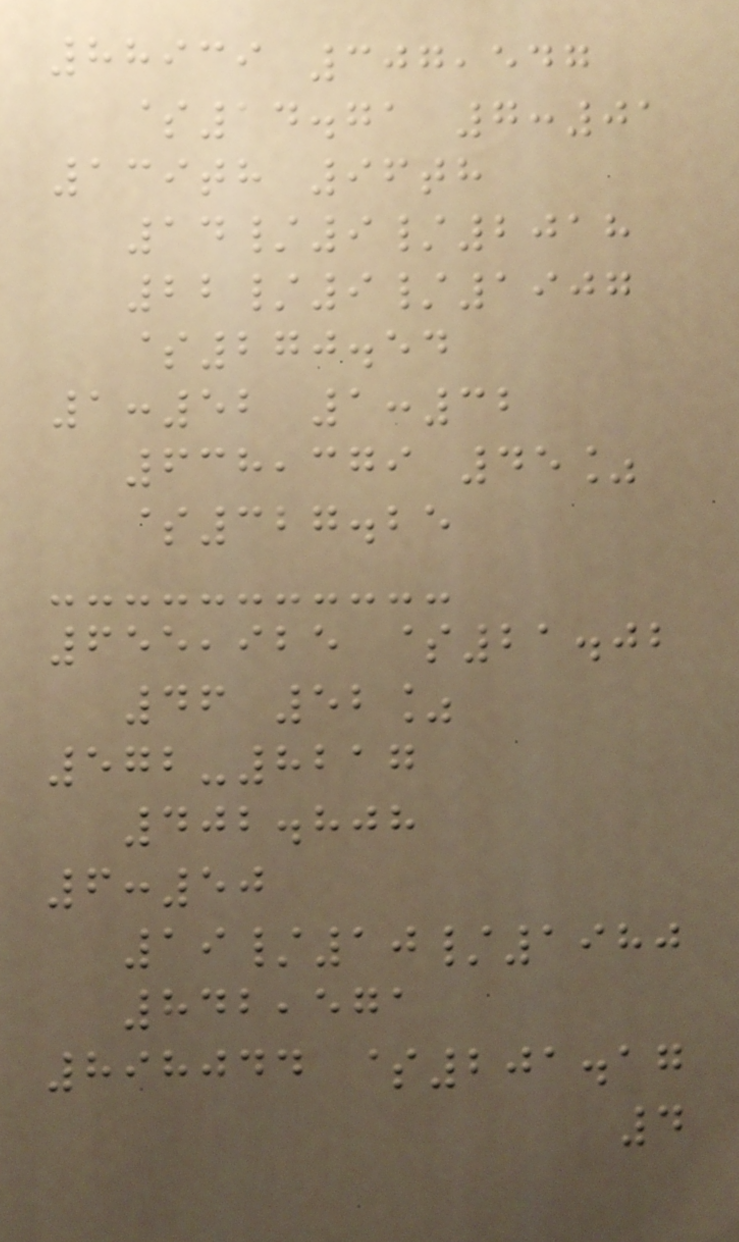88939 307,547
$14.71 7:01
139th 96th
14/9/2018
22/9/1907
$270.54
1:52 1:32
638,379 45%
$327.25
655,925 $21.02
46 52%
572-8217
402.808
6:50
19/10/1980
842,571
898044 $201.17
4
